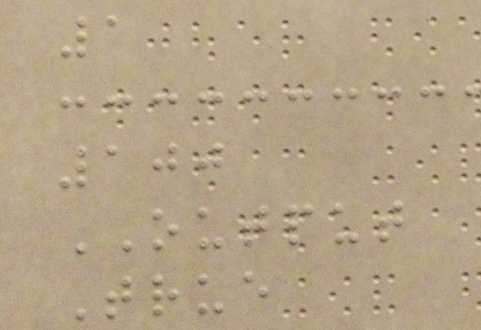1
100
OUTPUT
True
